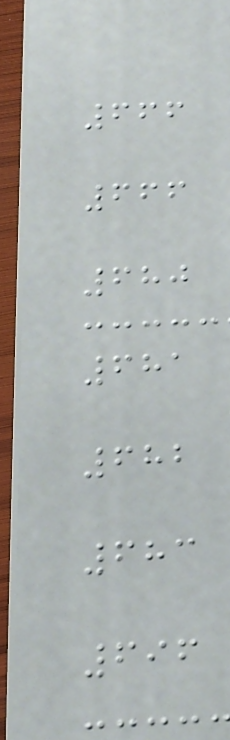666
666
680
681
682
683
696
